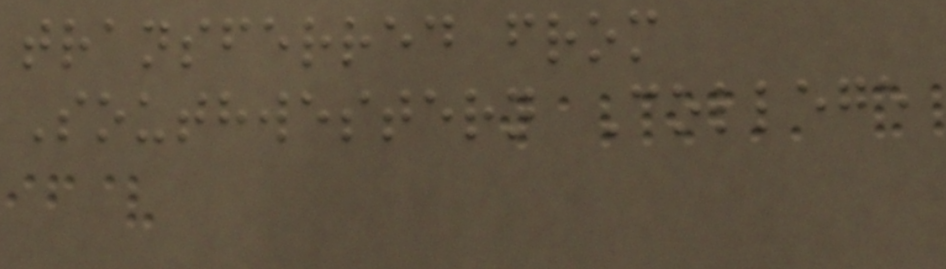transferred from
Southwestern College
